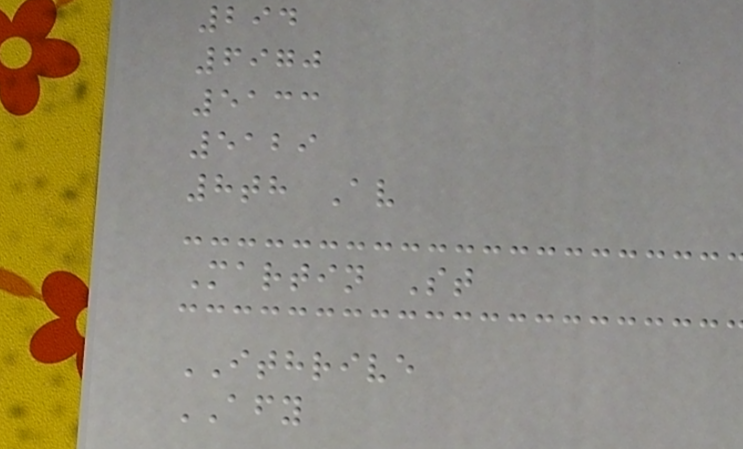294
6970
5133
5129
8th Av
Martin St
ITHRIVE
AFY
